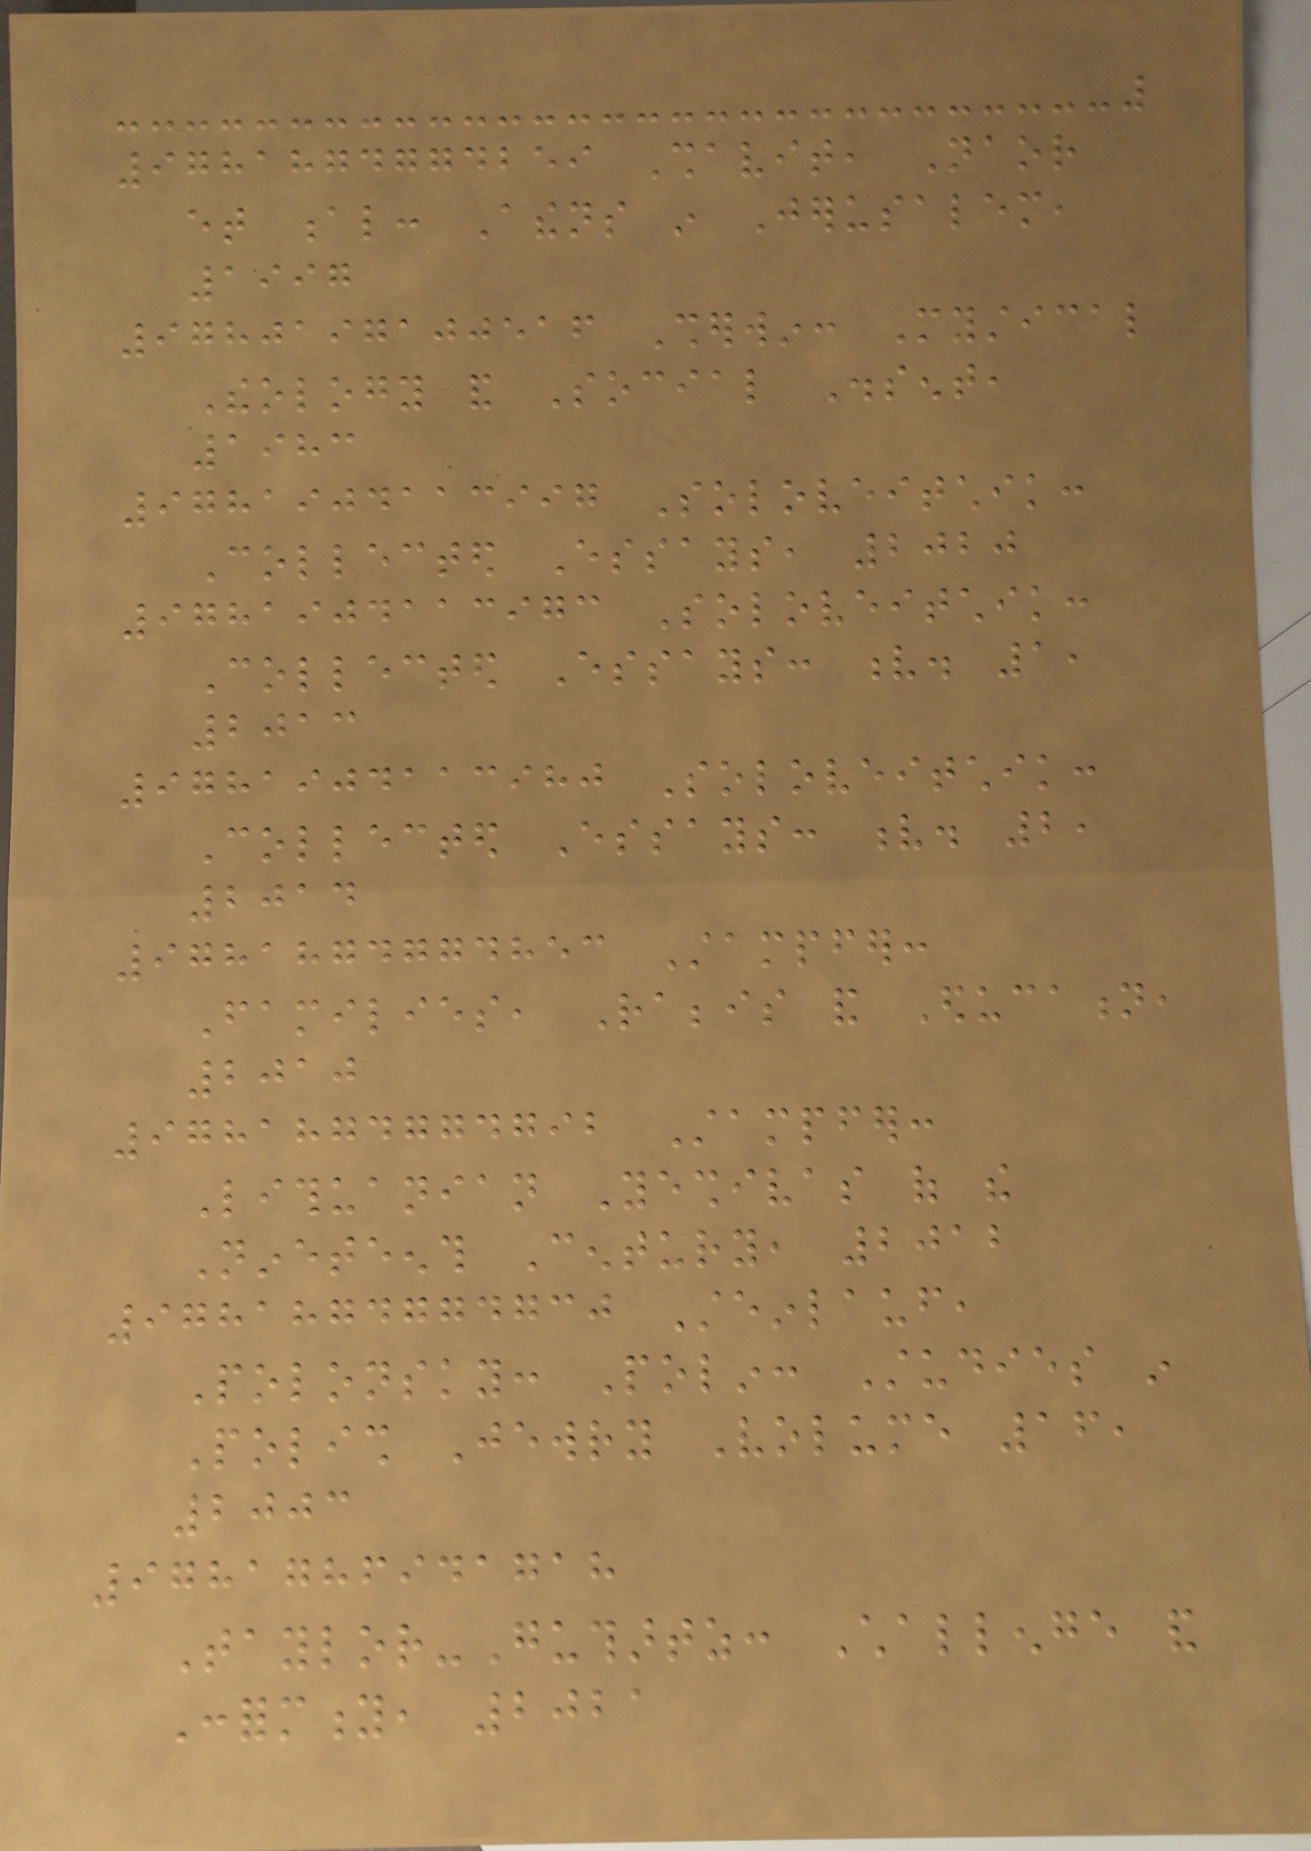9781874774259 Shavit, Naor
et al: Athens in Jerusalem,
1997
9780197100516 Sherwin: Mystical
Theology and Social Dissent,
1983
9781904113997 Soloveitchik:
Collected Essays, 2020
9781904113973 Soloveitchik:
Collected Essays: v. 1,
2013
9781904113980 Soloveitchik:
Collected Essays: v. 2,
2014
9781874774853 Stampfer:
Families, Rabbis and Education,
2010
9781874774792 Stampfer:
Lithuanian Yeshivas of the
Nineteenth Century, 2012
9781874774730 Steinlauf,
Polonsky: Polin: Studies in
Polish Jewry Volume 16,
2003
9781786941718
Taylor-Guthartz: Challenge and
Conformity, 2021
